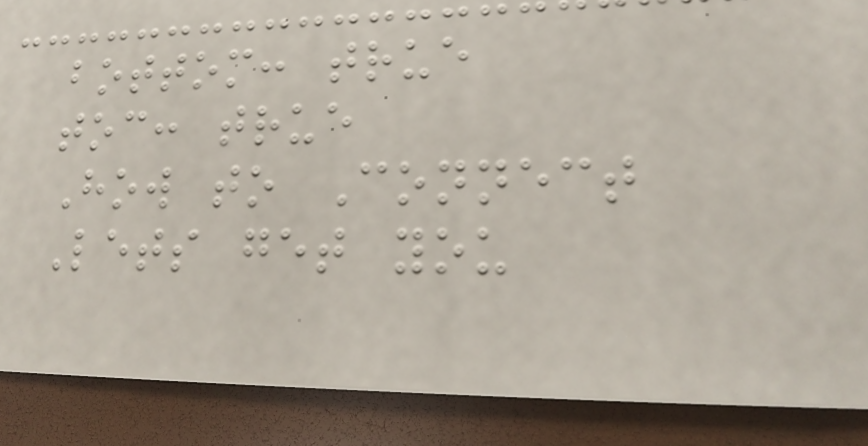bottom: true
toc: true
How to Connect
Lets get you
